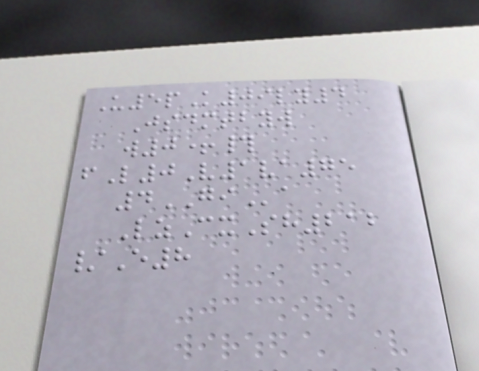U5pK09ly4
Jsdmtbyw
w0+#
fL0V1va75
4GIa
LzCxSh212
/E8
